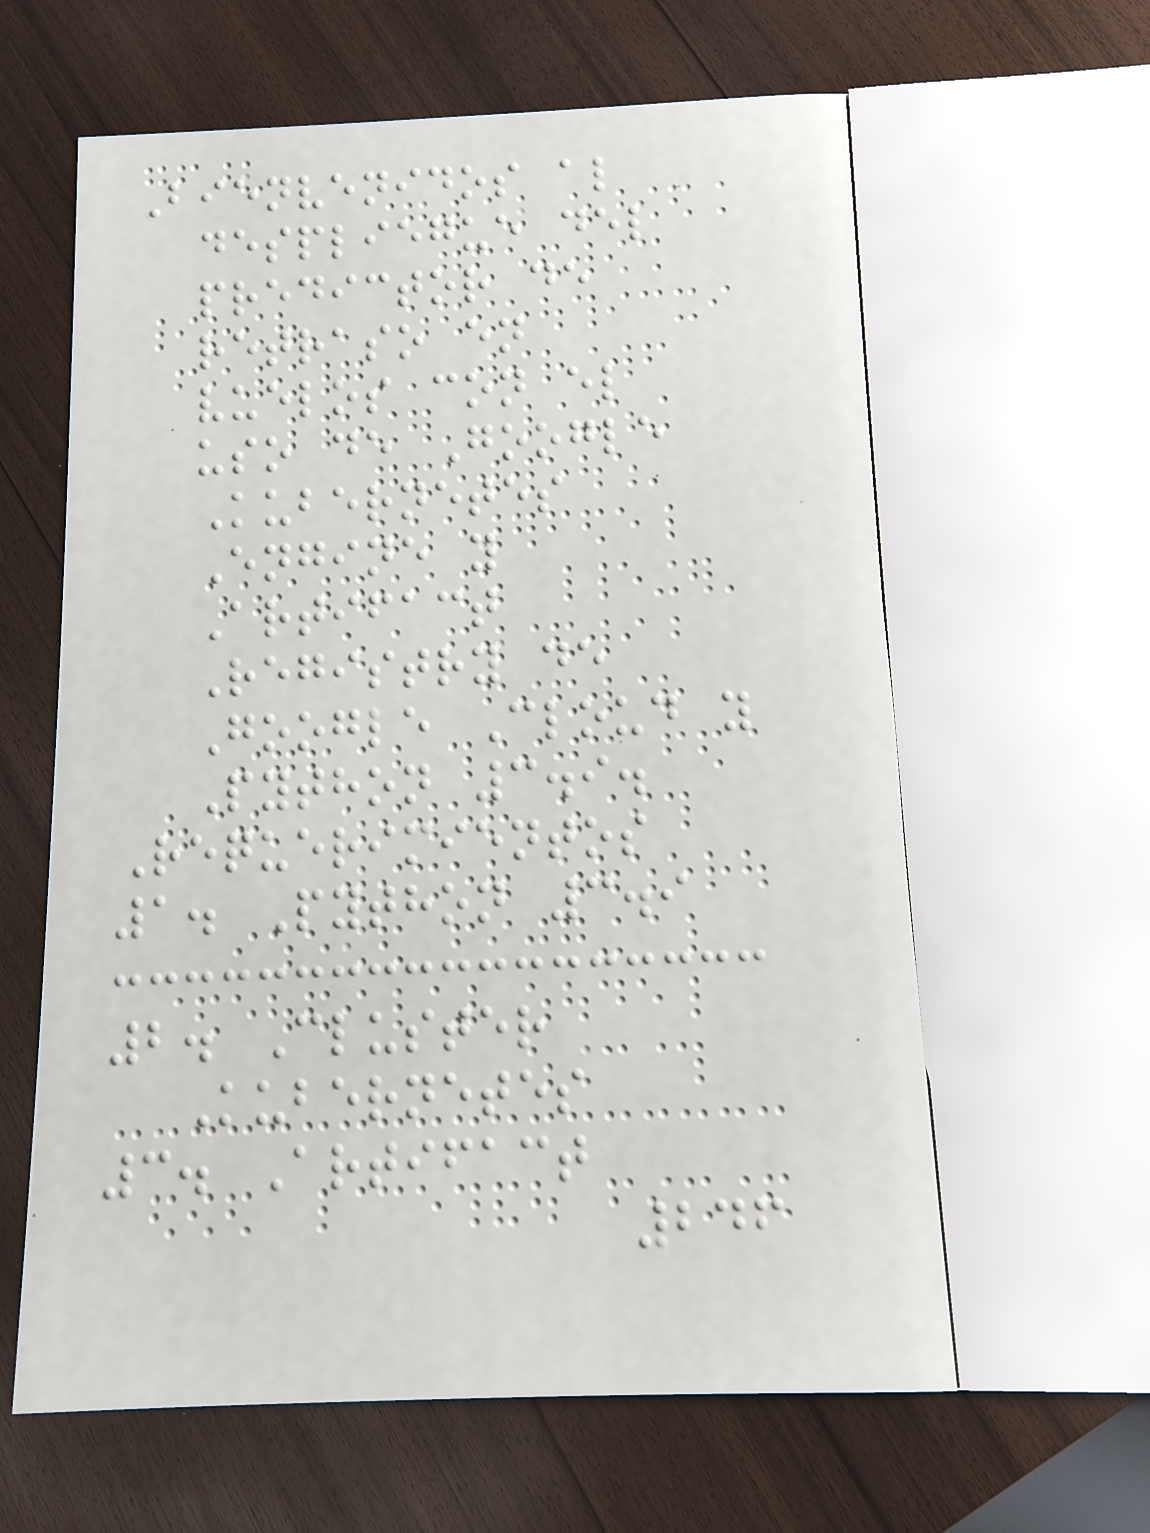Bienvenidos al
despliegue del
predictor de
retraso en
vuelos con el
uso de Google
Kubernetes
Engine y
Artifact
Registry de
Google Cloud y
Python 3.9.
Requerimientos
1. Python 3.9
2. Cluster
Kubernetes
3. Artifact
246
